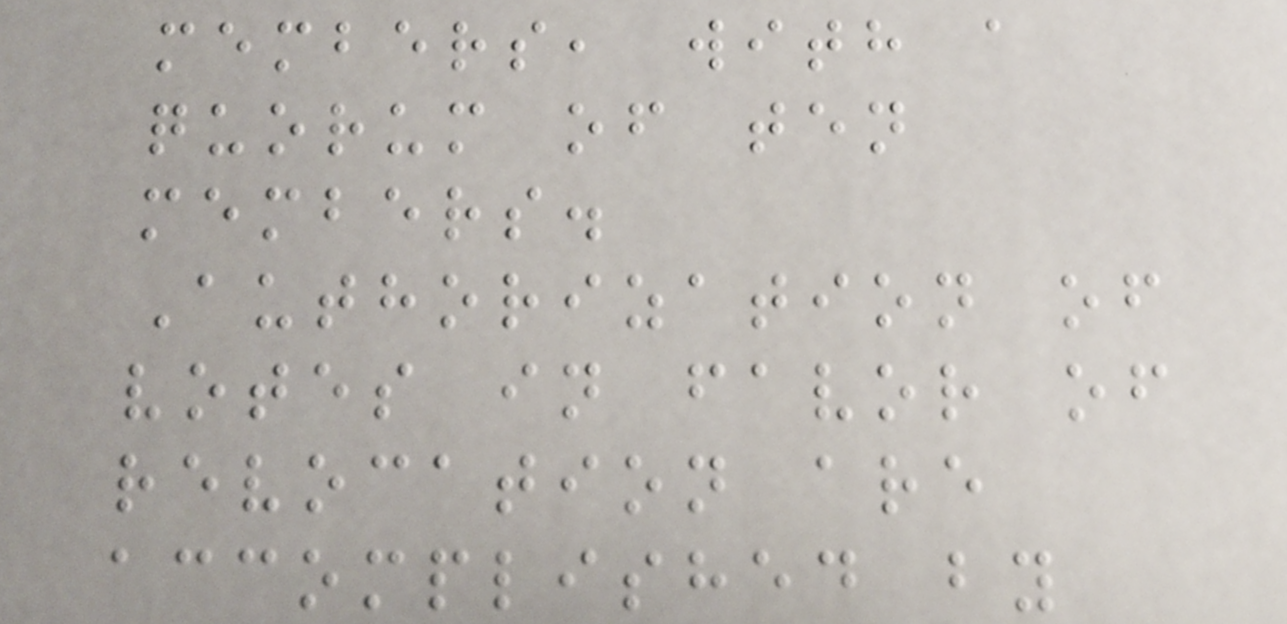members, with a
quorum of ten
members.
Authorization of
votes in favor of
revocation are
accomplished by
